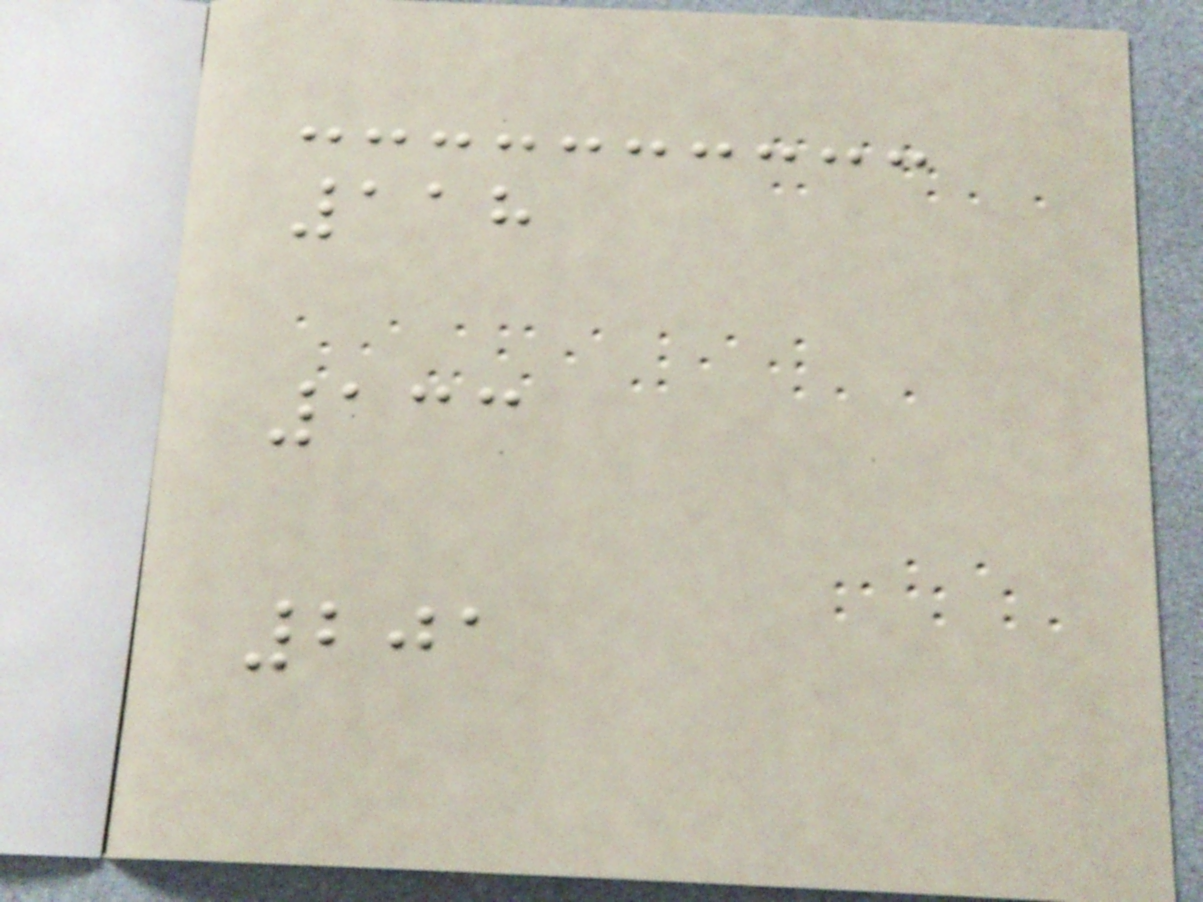118
133
201
